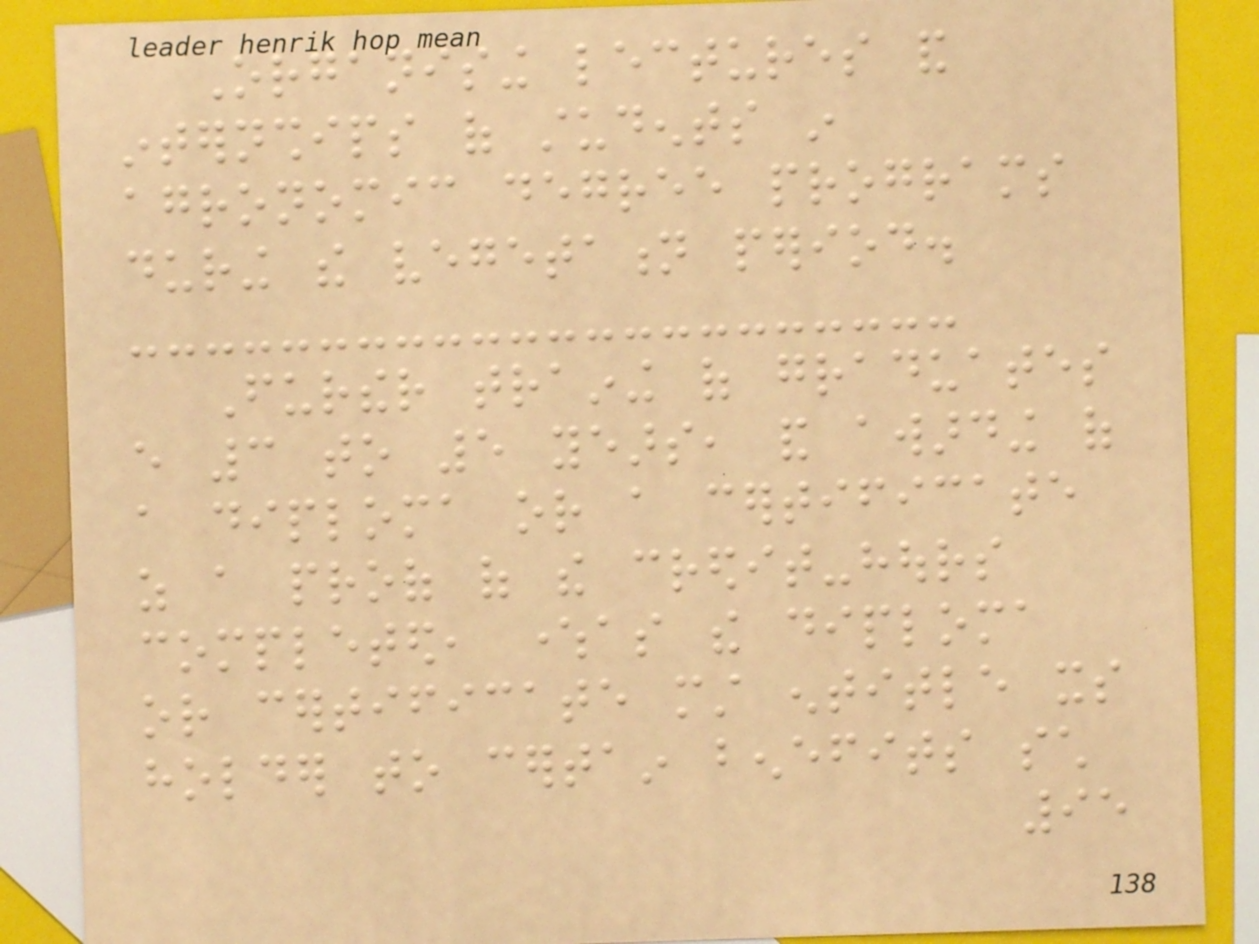Organising lectures and
internships of students in
agronomic degree programs
during the vegetation period.
Further training of graduates
every 3 to 5 years, and awarding of
a diploma or a certificate
as a proof of the credit-hours
completed, whereas the diploma
or certificate must entitle its
holder to certain benefits such
95
